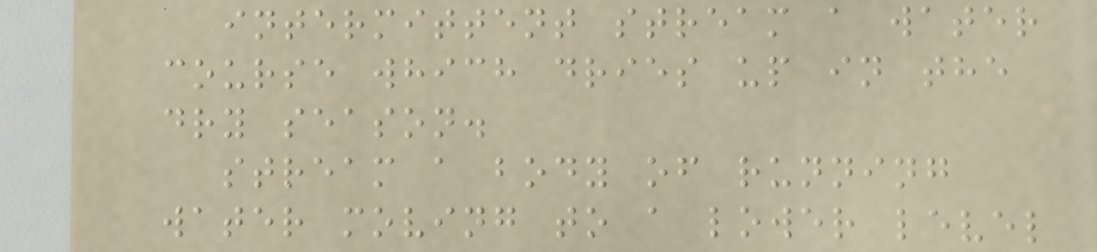intermittent stream a water
course which dries up in the
dry season.
stream a body of running
water moving to a lower level
